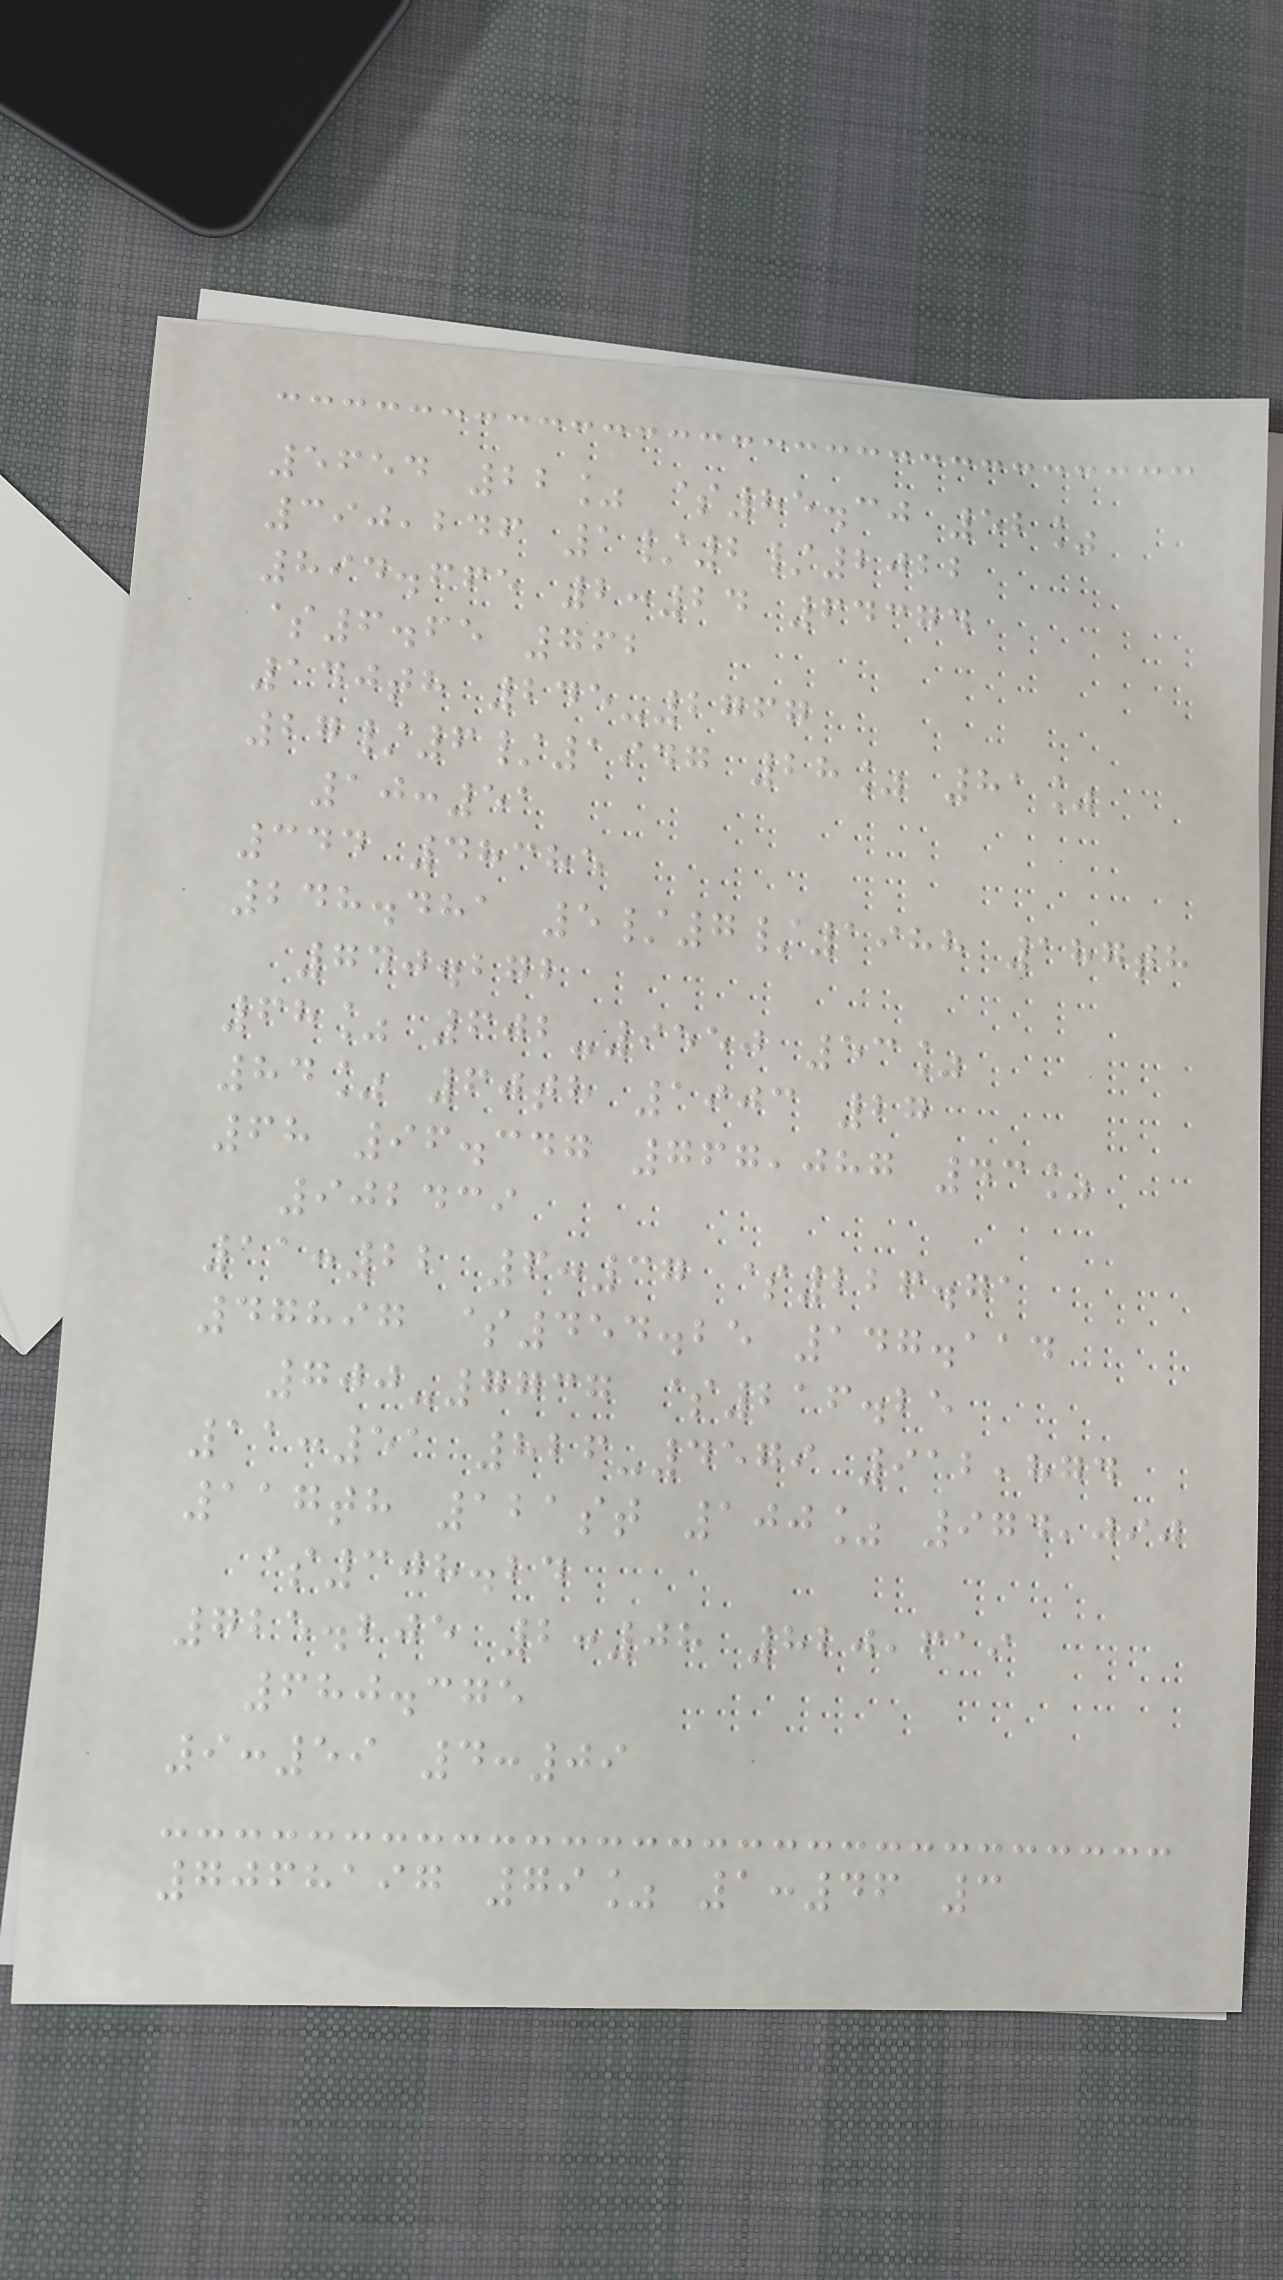5654 22% $85.30 52%
390,246 1/2/2022
894.665 2:24 64374
$6.65 762
140th 245-2767
27/6/1947 28% 81%
10:51
344 48385
248.481 5/7/1988 187th
740.272
68% 602-9550 53%
84% 60th 1903 27
68 96.347 767,087 43%
902439
11:22 6:37 $226.71
47897 $454.25 147.114
700-7737 $216.25
11:51 826-4579 912,874
117th 121st 100% 974,090
$308.24
725.205 2:08 820,619
680.375
9:59 4:09
7068197 79% 1:46 3
